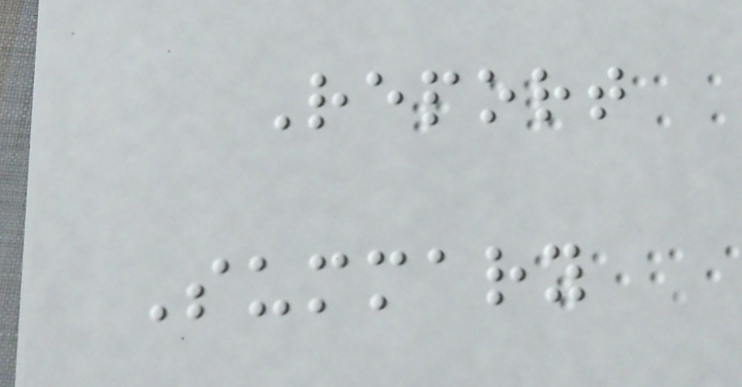Report
Summary
